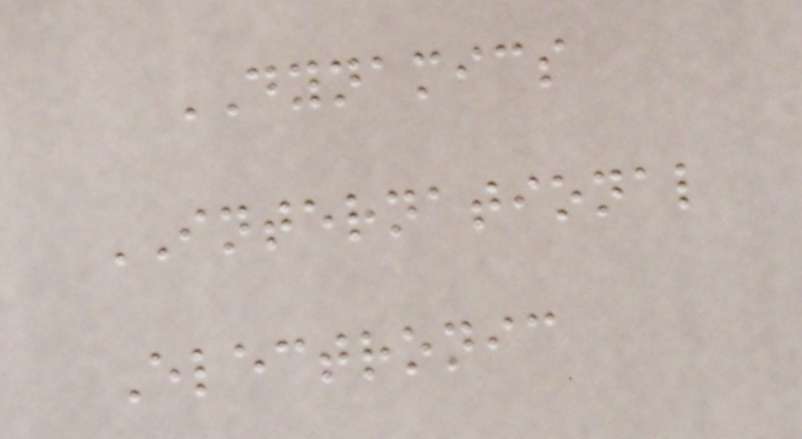DYNAMICS
INTERNATIONAL
Electronic
